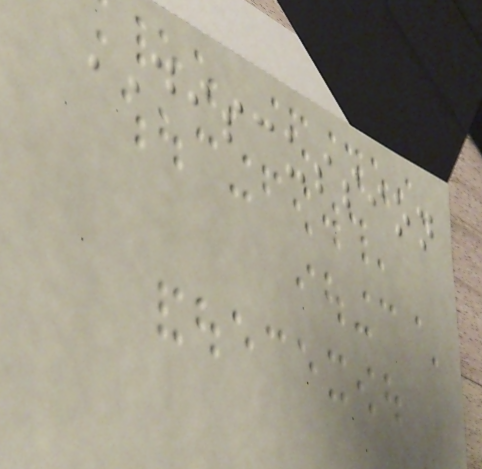DISCUSSION
